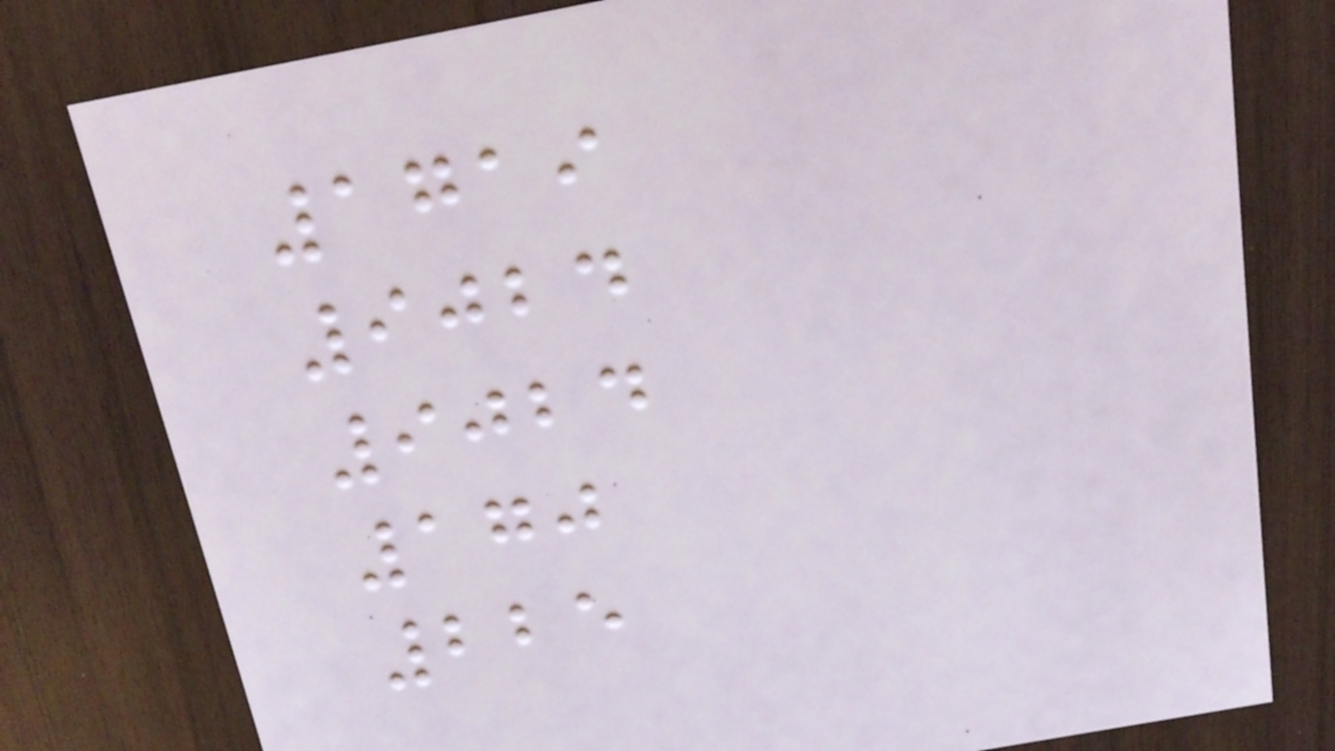1719
9024
9024
170
225
